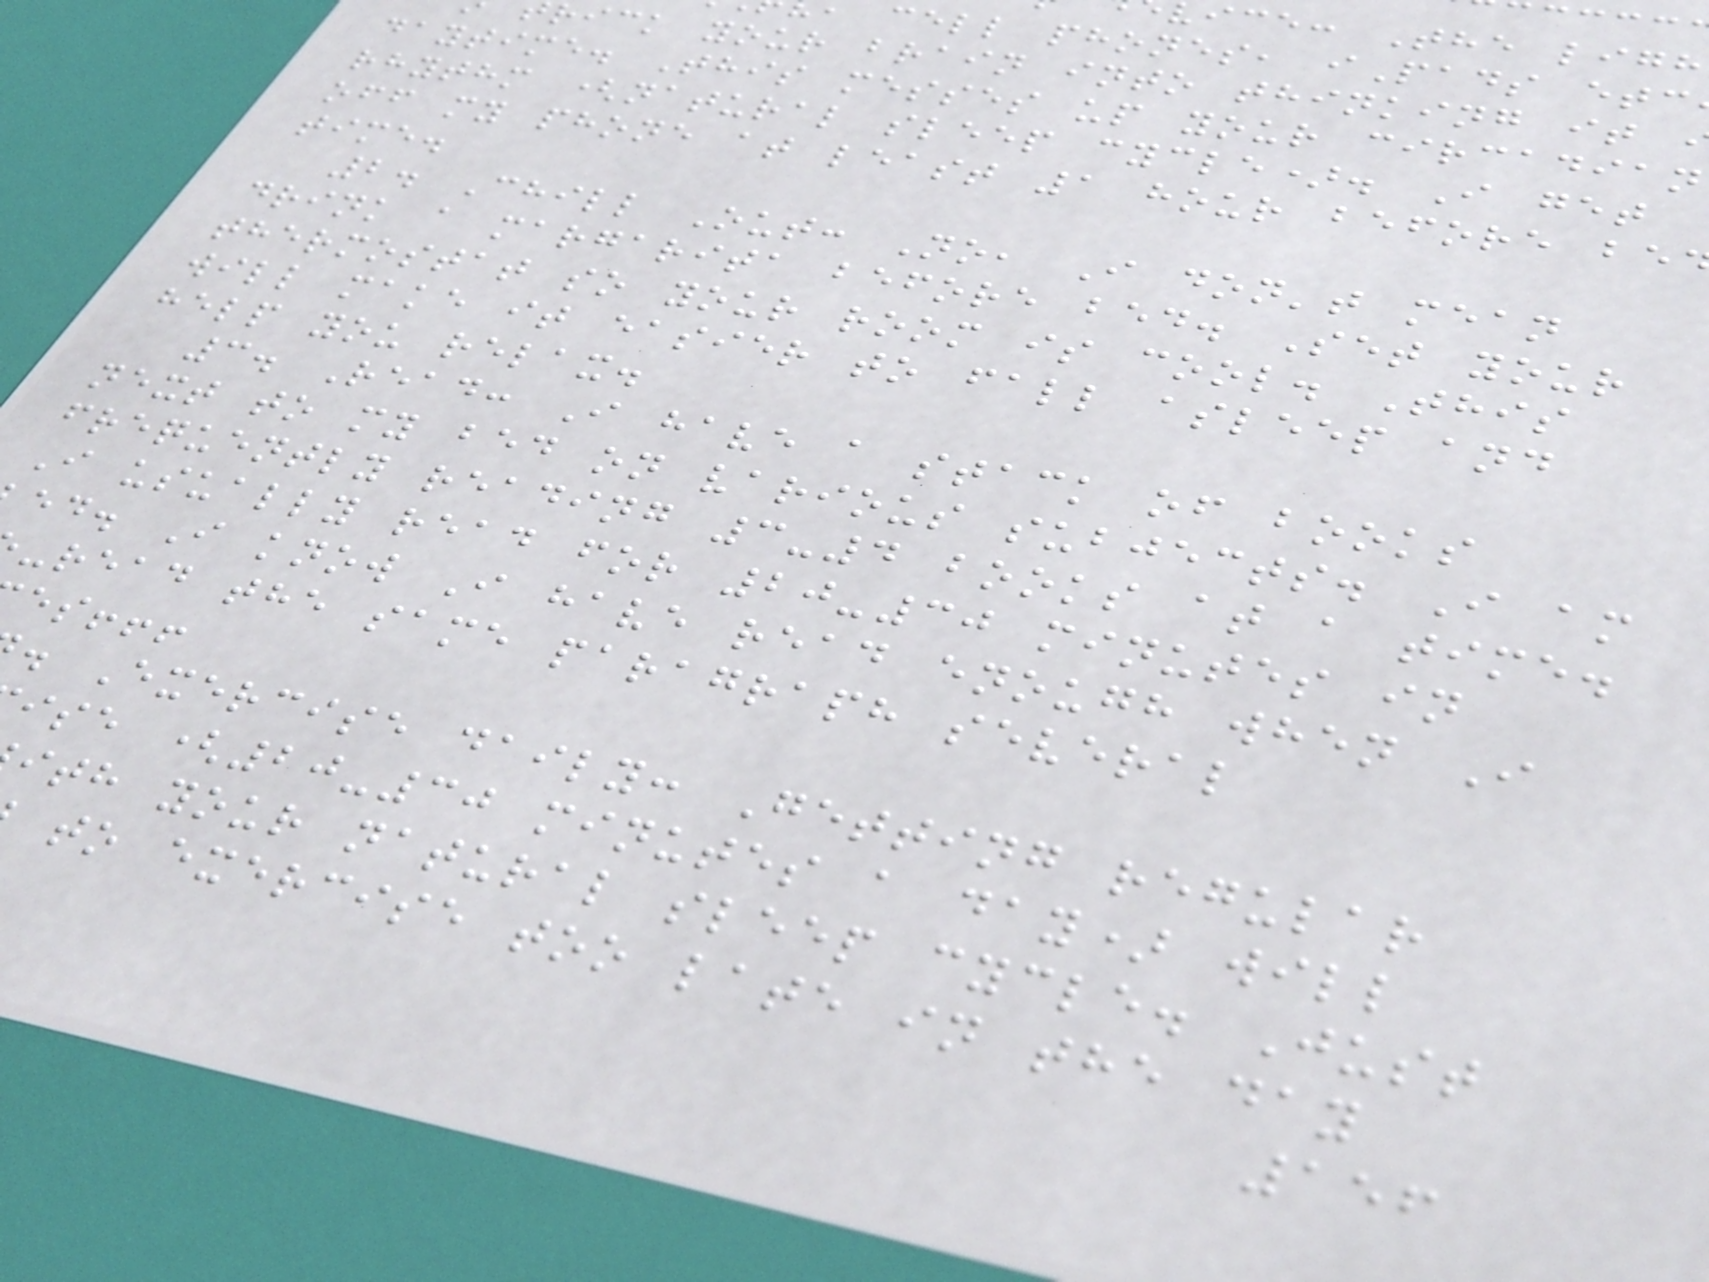ice: The ligh
cell phones, iPads etc
rick your brain into thinking it
daytime. This messes up your circadian
rhythm (natural sleep cycle). I get
off my phone at least 1 hour before be
time.
2. Chill Out: No, I don't mean
drink a margarita before bed. Set your
thermostat so your room is cool. This
will make it easier to fall asleep and
help you relax.
3. Read: I have a stack of books
next to my bed on various subjects. I am
frequently reading 3-4 books at a time.
I usually read for 20-30 minutes in
ed. I know I have read enough when I
-read the same paragraph several
es!!!
. Exercise daily: Getting regular
ise (20-30 minutes a day) will
ith your natural sleep cycle. Just
to exercise too late in the day
156
